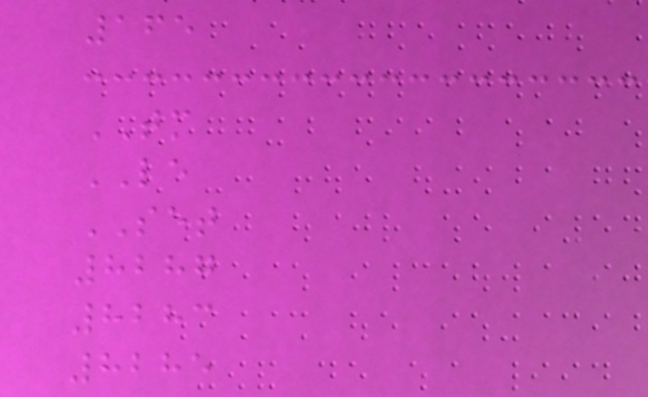165
TM
LE
SET
8287
8283
8285
